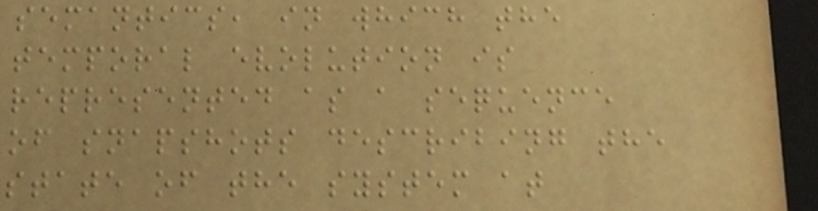semantics, in which the
temporal evolution is
represented as a sequence
of snapshots describing the
state of the system at
